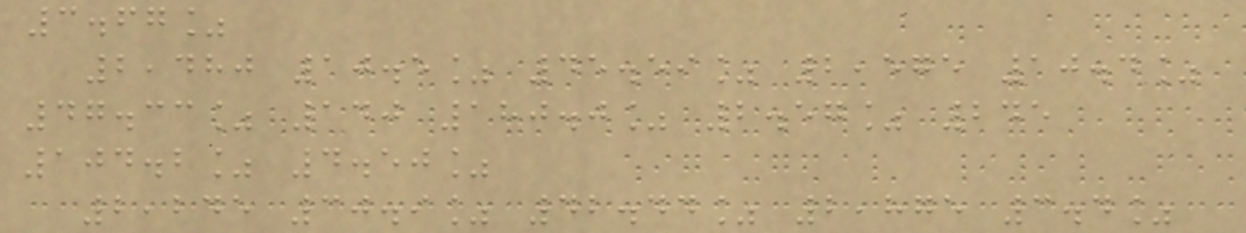3.67%
2,480 10.5% 45.59% 2,575 10.4%
47.33% 140 180.0% 2.57% 245
104.2% 4.50%
2,245 30.9% 42.44% 2,875 3.4%
